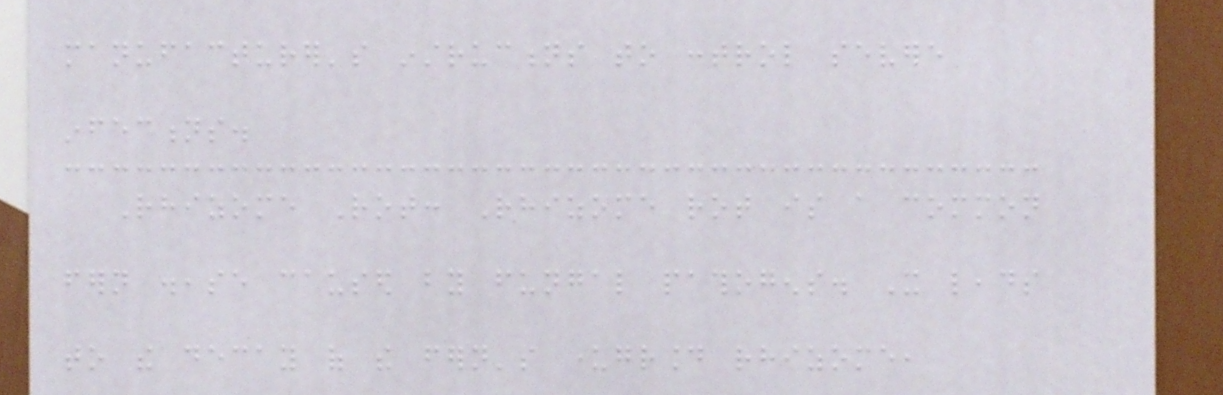manufacturer's instructions to control severe
infections.
Rhizome Rot: Rhizome rot is a common
fern disease caused by fungal pathogens. It leads
to the decay of the fern's underground rhizome,
